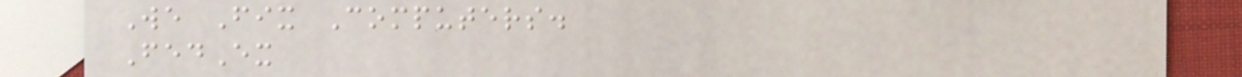We Fix Computers.
FedEx
